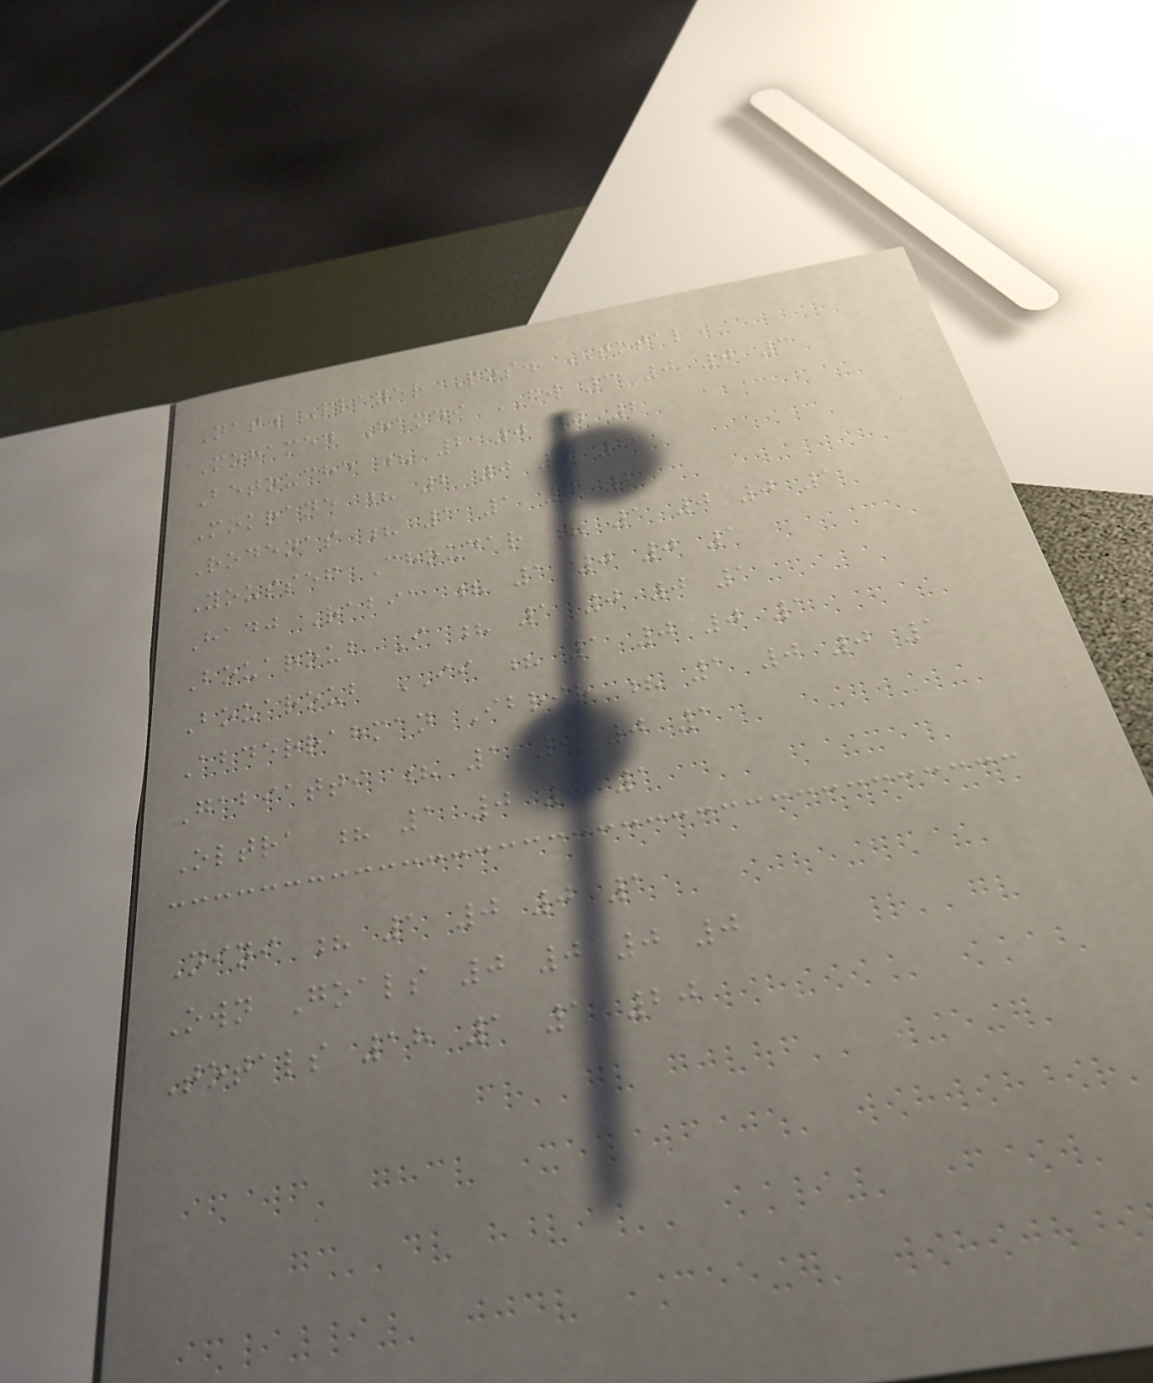Nat. Player Pos. TOTAL
Mohamed Hamdi FW 3 0 0 3
Betouche ? 2 0 0 2
Mokrane ? 2 0 0 2
Rodenas ? 1 1 0 2
Youssef Choudar ? 1 0 0 1
Hadj Rabia ? 1 0 0 1
Bouaroub I ? 1 0 0 1
Bouaroub II ? 1 0 0 1
Abderrahman Ibrir ? 1 0 0 1
Gabiatti ? 1 0 0 1
Oltra ? 1 0 0 1
Nini ? 1 0 0 1
Own Goals 0 0 0 0
Totals 18 1 1 20
